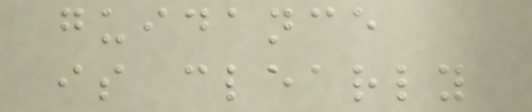guidance
is clearly
